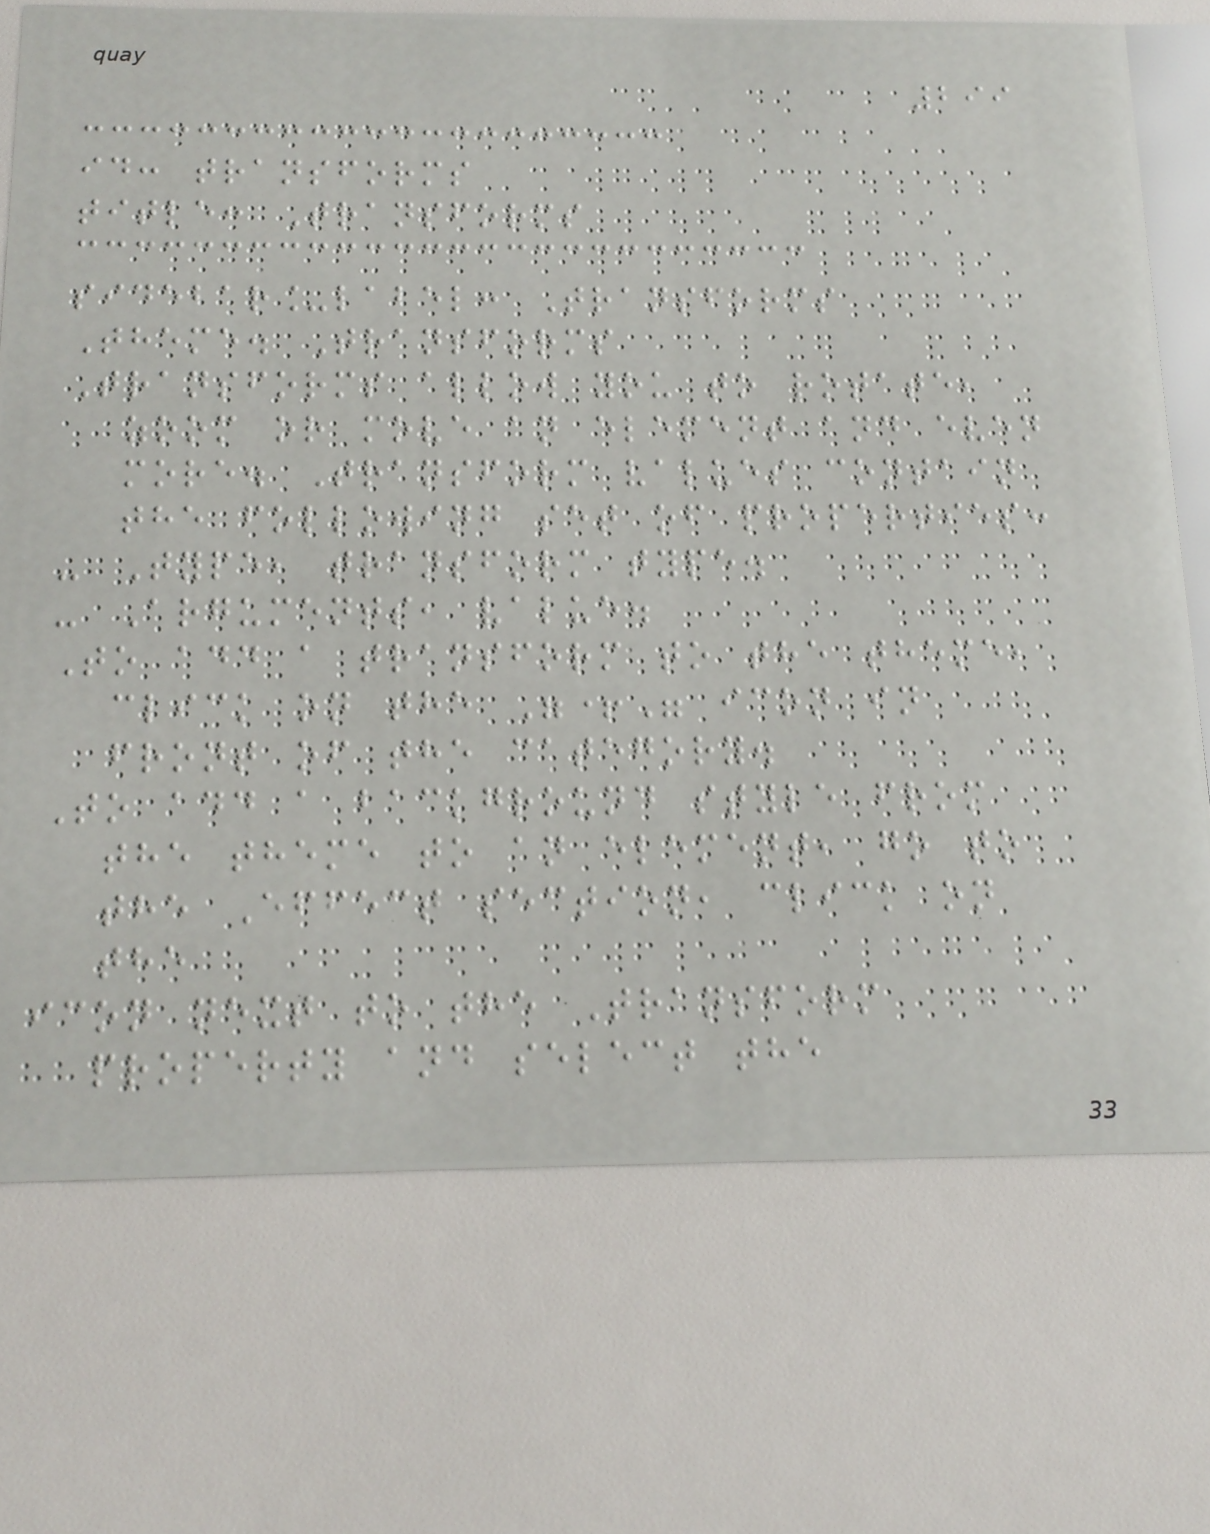299
id: transforms
title: Transforms
sidebar_label: Transforms
Theme. Transforms
Transforms allow you to rotate,
zoom or move an element and even
more. Transform values contain
the following set of properties:
- Type, transform type.
- Arguments, value.
To add a transform to the theme,
click on the "+" icon in
front of the category.
To add a background style from
the theme to an element, go to
the Effect section, click on
the
icon next to the Transform
property and select the
